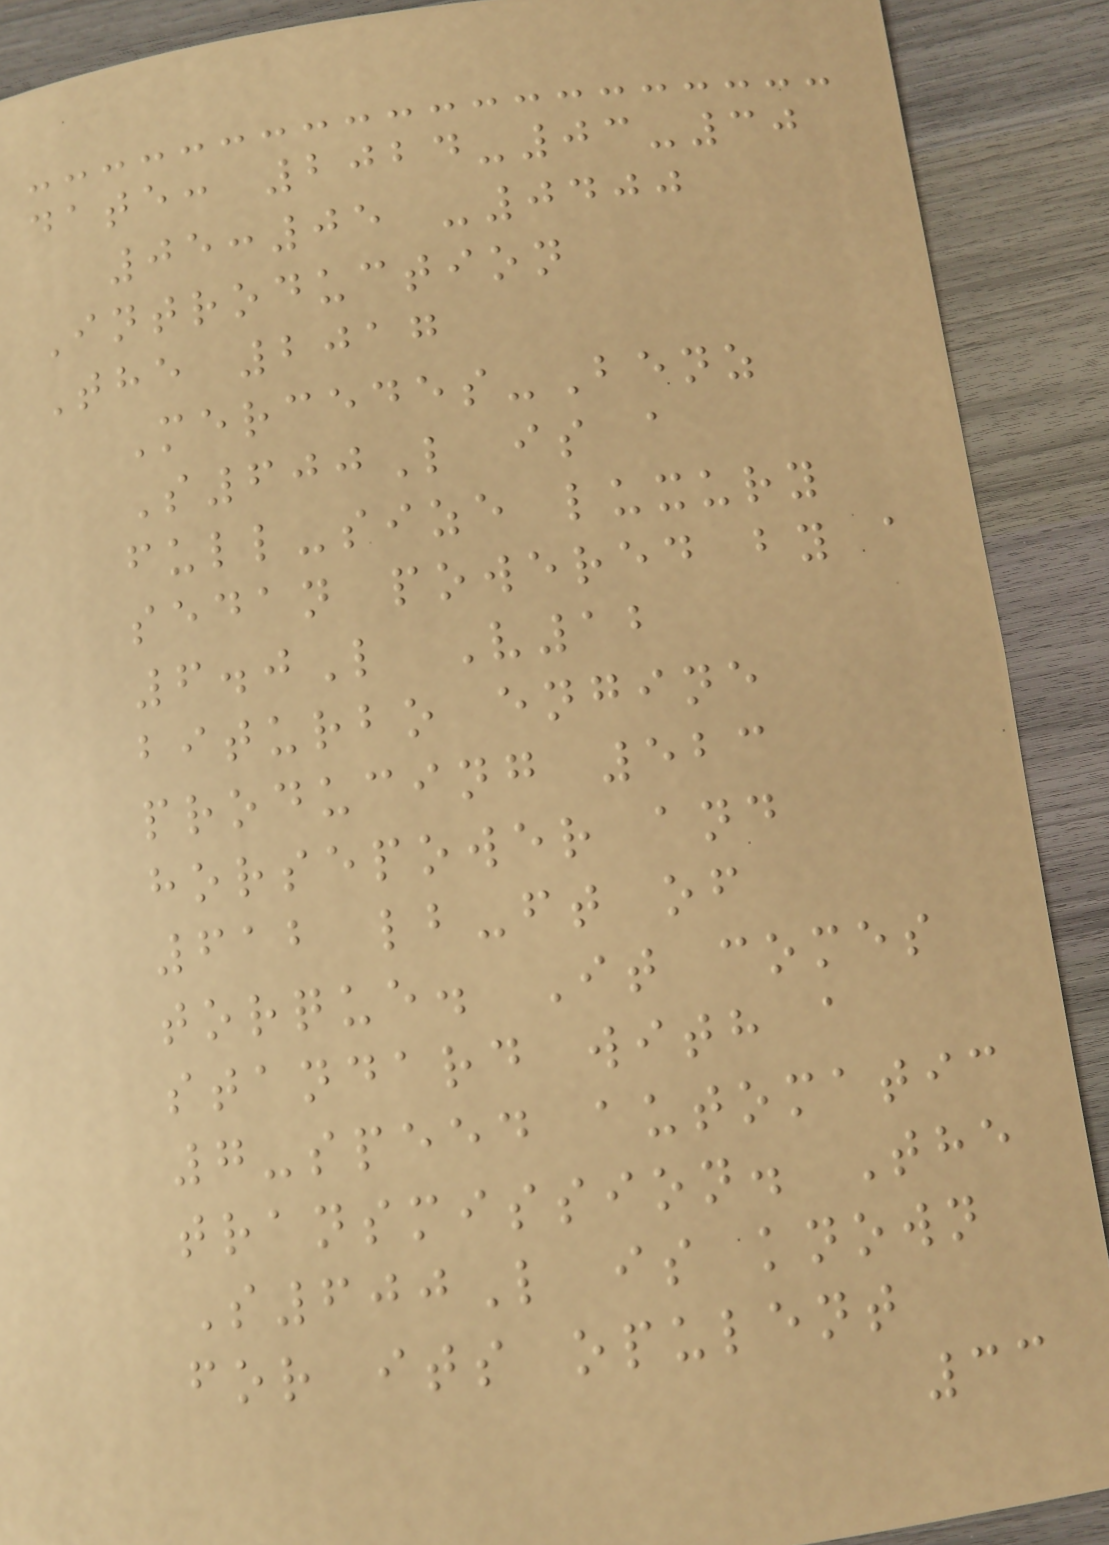date: 2024-03-30
05:05 -0400
Introduction
The 2017
Mercedes-Benz
S600L is a
full-size luxury
sedan powered by a
6.0L V12
biturbo engine
producing 523
horsepower and
612 lb-ft of
torque. It comes
standard with a
7-speed automatic
transmission. The
S600L is known
for its opulent
33
